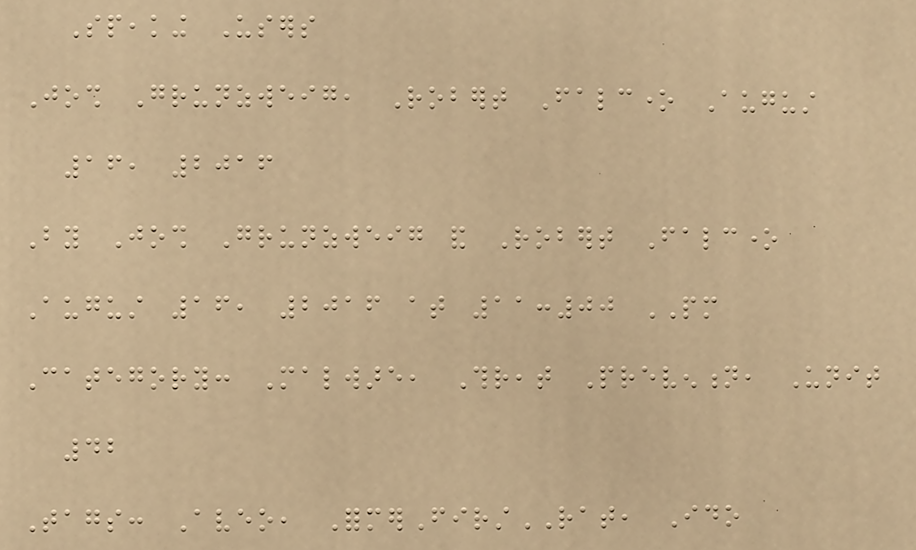Speaking Users
Josh Grunzweig, Robert Falcone August
16, 2016
By Josh Grunzweig and Robert Falcone
August 16, 2016 at 11:00 PM
Category: Malware, Threat Prevention, Unit
42
Tags: Aveo, FormerFirstRAT, Ido
